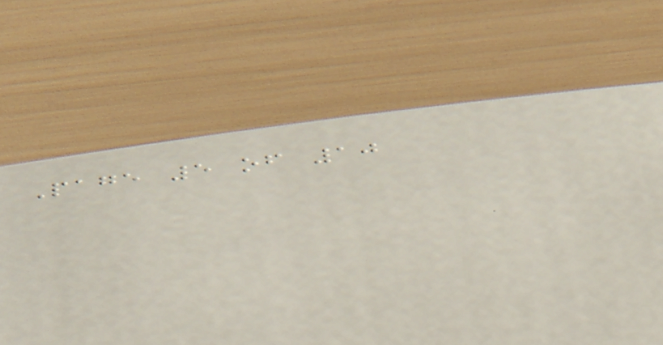Page 5 of 10
